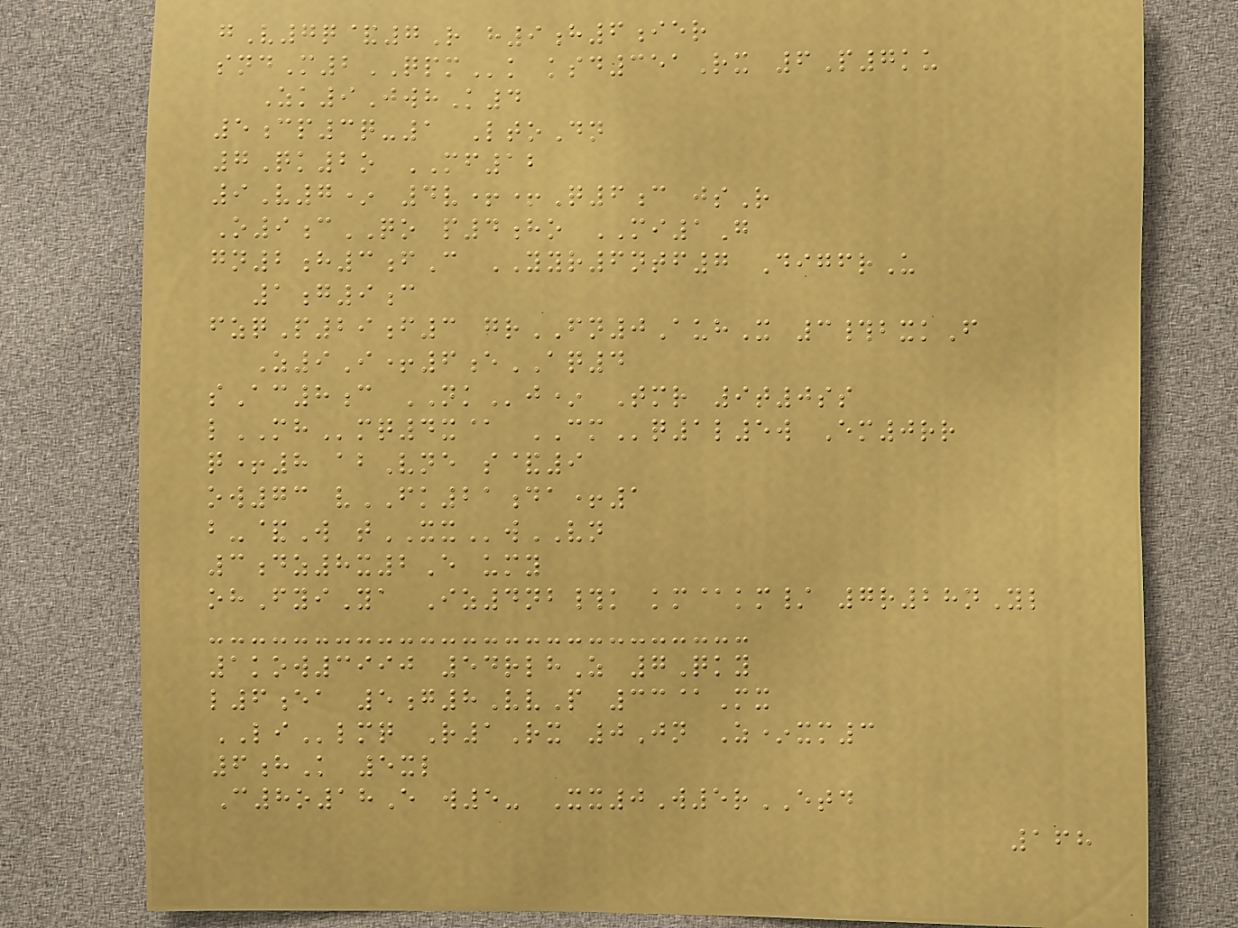gV7q&7R h9h6ier
sndM2QPMk ksd351Rx 6P7ku
Zk9JwhK4
5cp3q-1 LtoDn
7Qk2o MF12
9V7* 4v++Q6c jsR
O9cQO p4ho MI1G
gn2h3fC YYR6ntf7 DigfrU
1g9c
fzqP29f3 grFN0AuhX 3#bxkF
Z9I+6eAQ4
sAc8c NKj* Tmr 9t0ss
lMHmq4x@ CMq1l5w Em0rr
q+8 abVne s&9
ow73 vFK21da+1
b-&W tXXwVN
3dz8x2E umy
ohFyiYa Iz4nb#k km@km/ 7r28nYl
1kow3990 54rlhZ 7Qky
l6ea 5g8VvP 33@Mx
LIlmq R1Rx 0Jn Z*xm3
6hK 5xl
C8o18E w5- Xx0W5rETD
168
